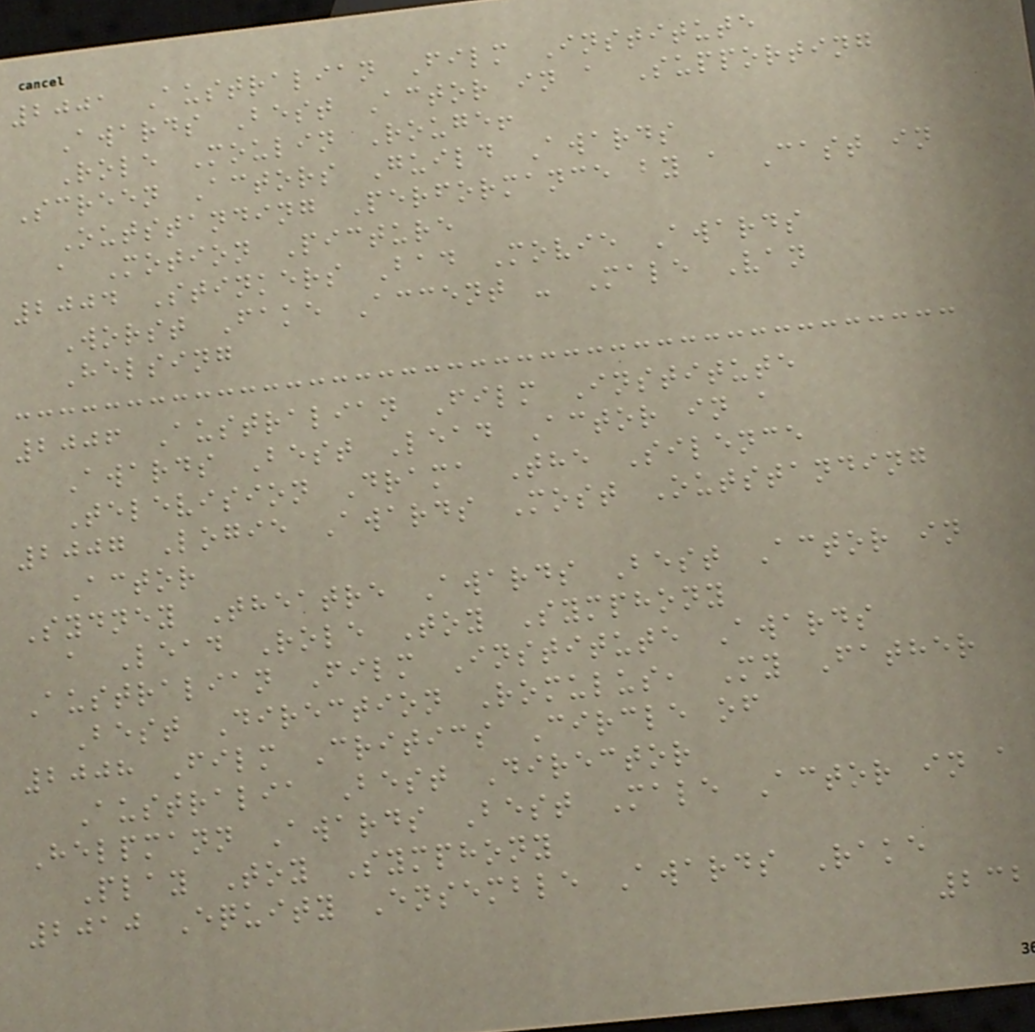2001 Australian Film Institute
Awards Best Actor in a Supporting
Role Moulin Rouge!
Screen Actors Guild Awards
Outstanding Performance by a Cast in
a Motion Picture
2004 Stinkers Bad Movie Awards
Worst Fake Accent - Male Van
Helsing
2006 Australian Film Institute
Awards Best Lead Actor in a
Television Drama The Silence
2007 Logie Awards Most Outstanding
Actor
Sydney Theatre Awards Best Actor in
a Lead Role Toy Symphony
Australian Film Institute Awards
Best Direction Romulus, My Father
2008 Film Critics Circle of
Australia Best Director
Helpmann Awards Best Male Actor in a
Play Toy Symphony
2010 Equity Ensemble Awards Rake
232
